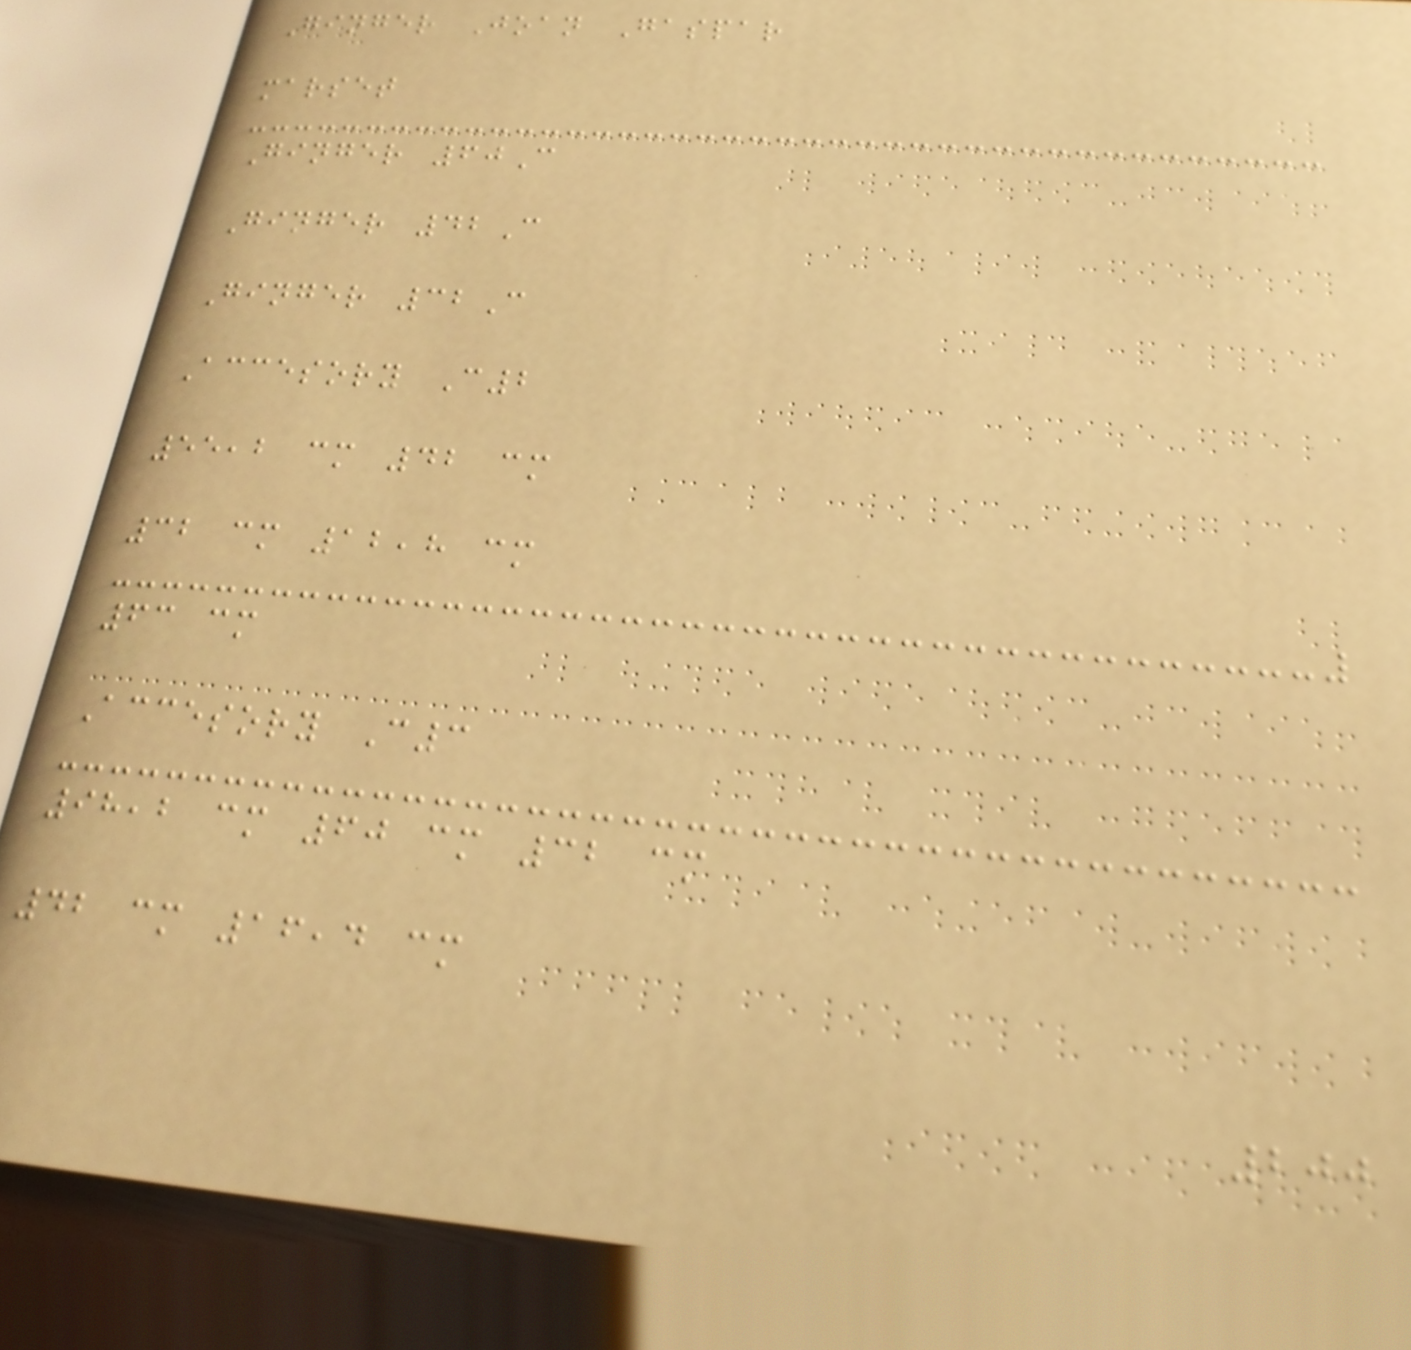Ginger Joan Gaspar
marset
Ginger 60C
Ginger 42C
Ginger 32C
Accesory C2
55,2 cm 42 cm
32 cm 12,8 cm
63 cm
Accesory C3
98,2 cm 60 cm 32 cm
42 cm 16,4 cm
200
